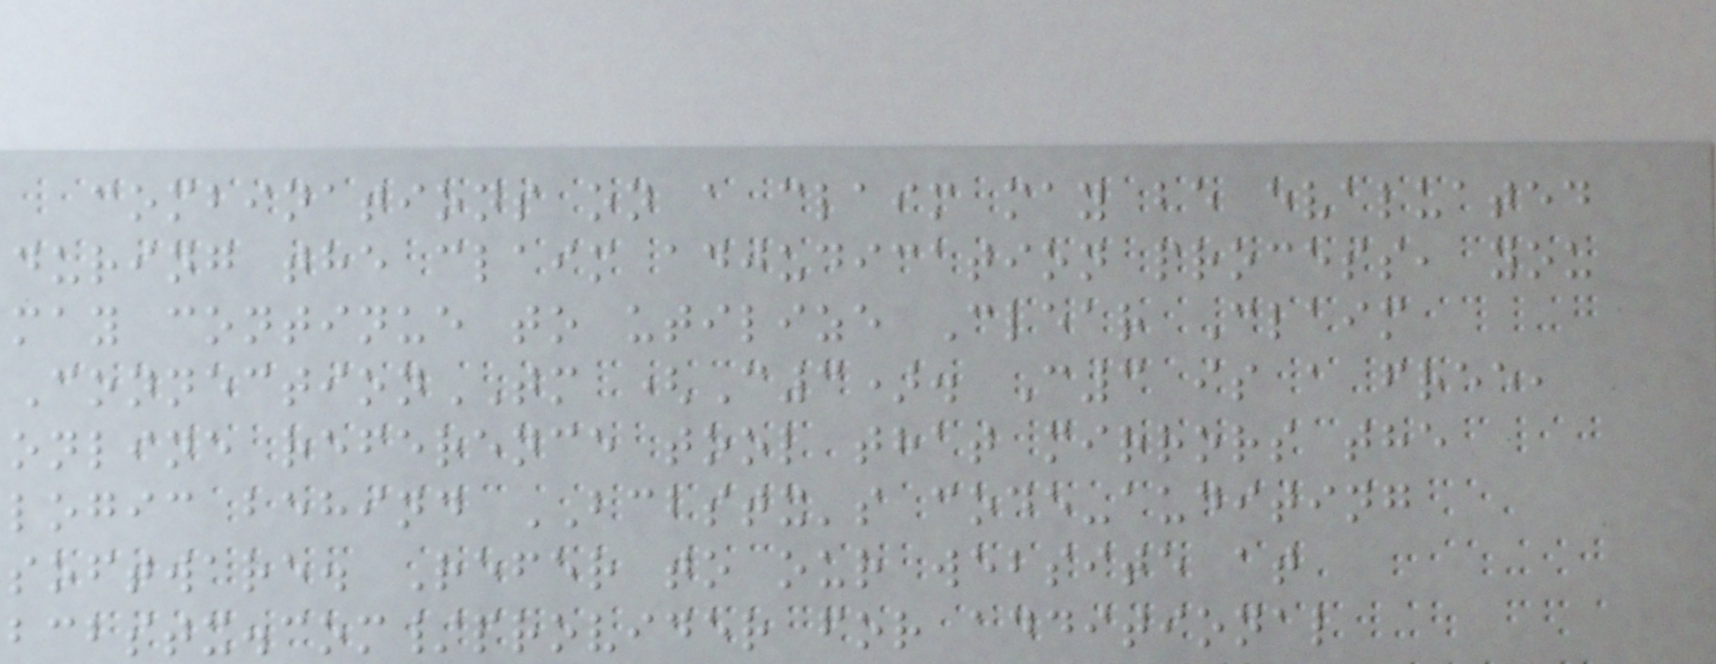combinations on a claim may be evaluated
during the claim adjudication process, you
may continue to utilize Clear Claim
ConnectionTM (C3). C3 is a free,
online reference tool that mirrors the
logic behind BCBSTX's code-auditing
software. Refer to our website at
bcbstx.com/provider for additional
